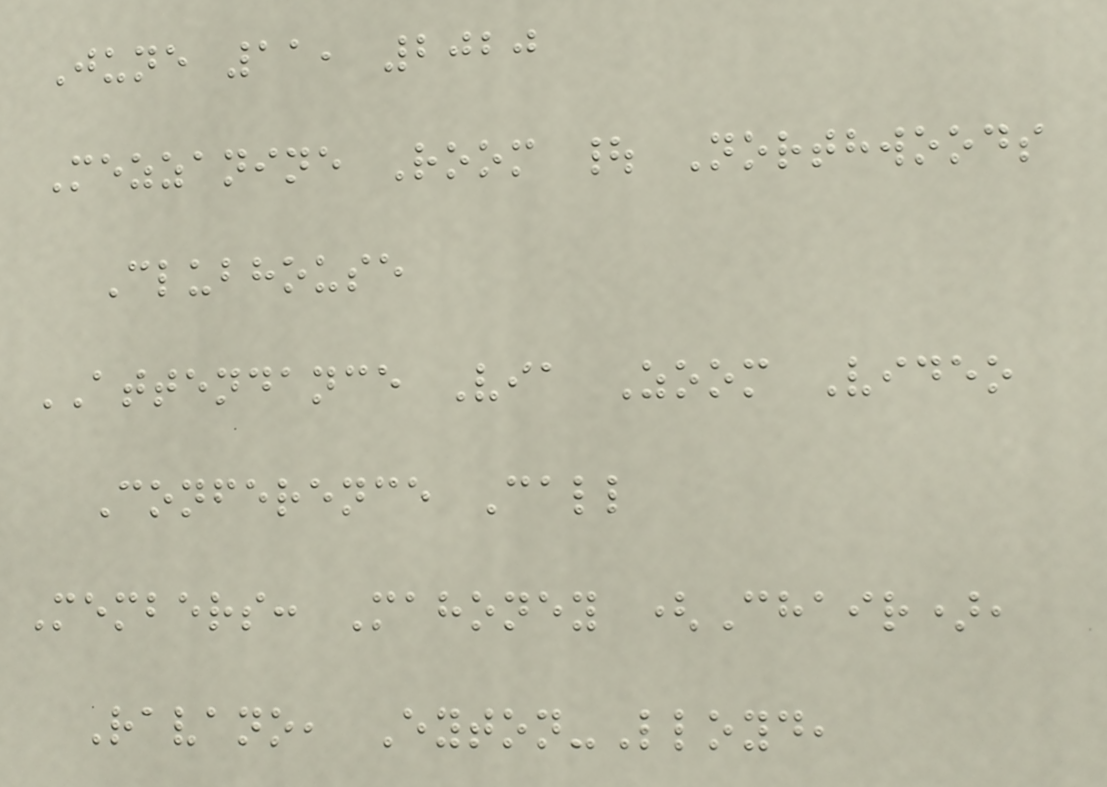June 11, 2020
Mezzanine Room | Northwoods
Clubhouse
ATTENDANCE Via Zoom Video
Conference Call
Members: Mahoney (Chair),
Ravano, Eyton-Lloyd,
